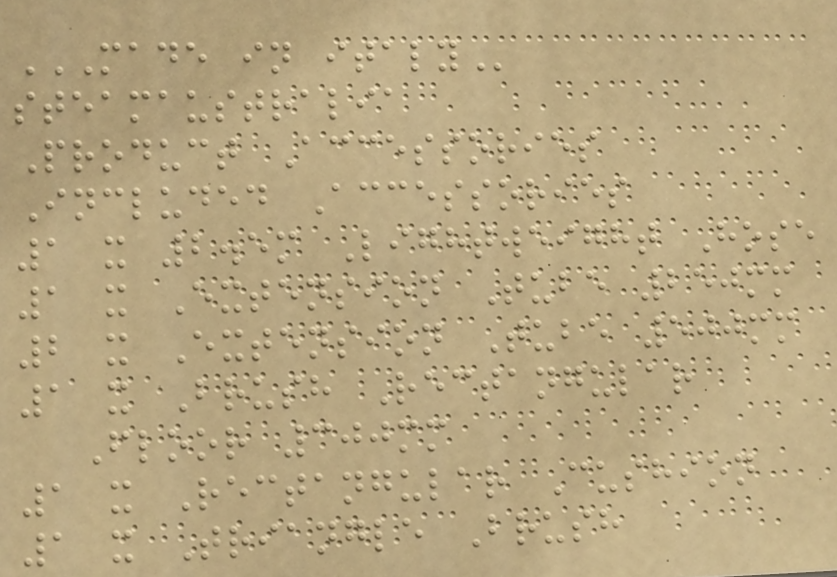MADE IN ITALY
steamaustralia
Product Accessories
Included Accessories
1 x 2.5m Lightweight Hose
1 x Extension Tube 250mm
2 x Extension Tube 500mm
1 x Brush Rectangular
Floor 300mm
1 x Rectangular Cushion
1 x Triangle Brush
